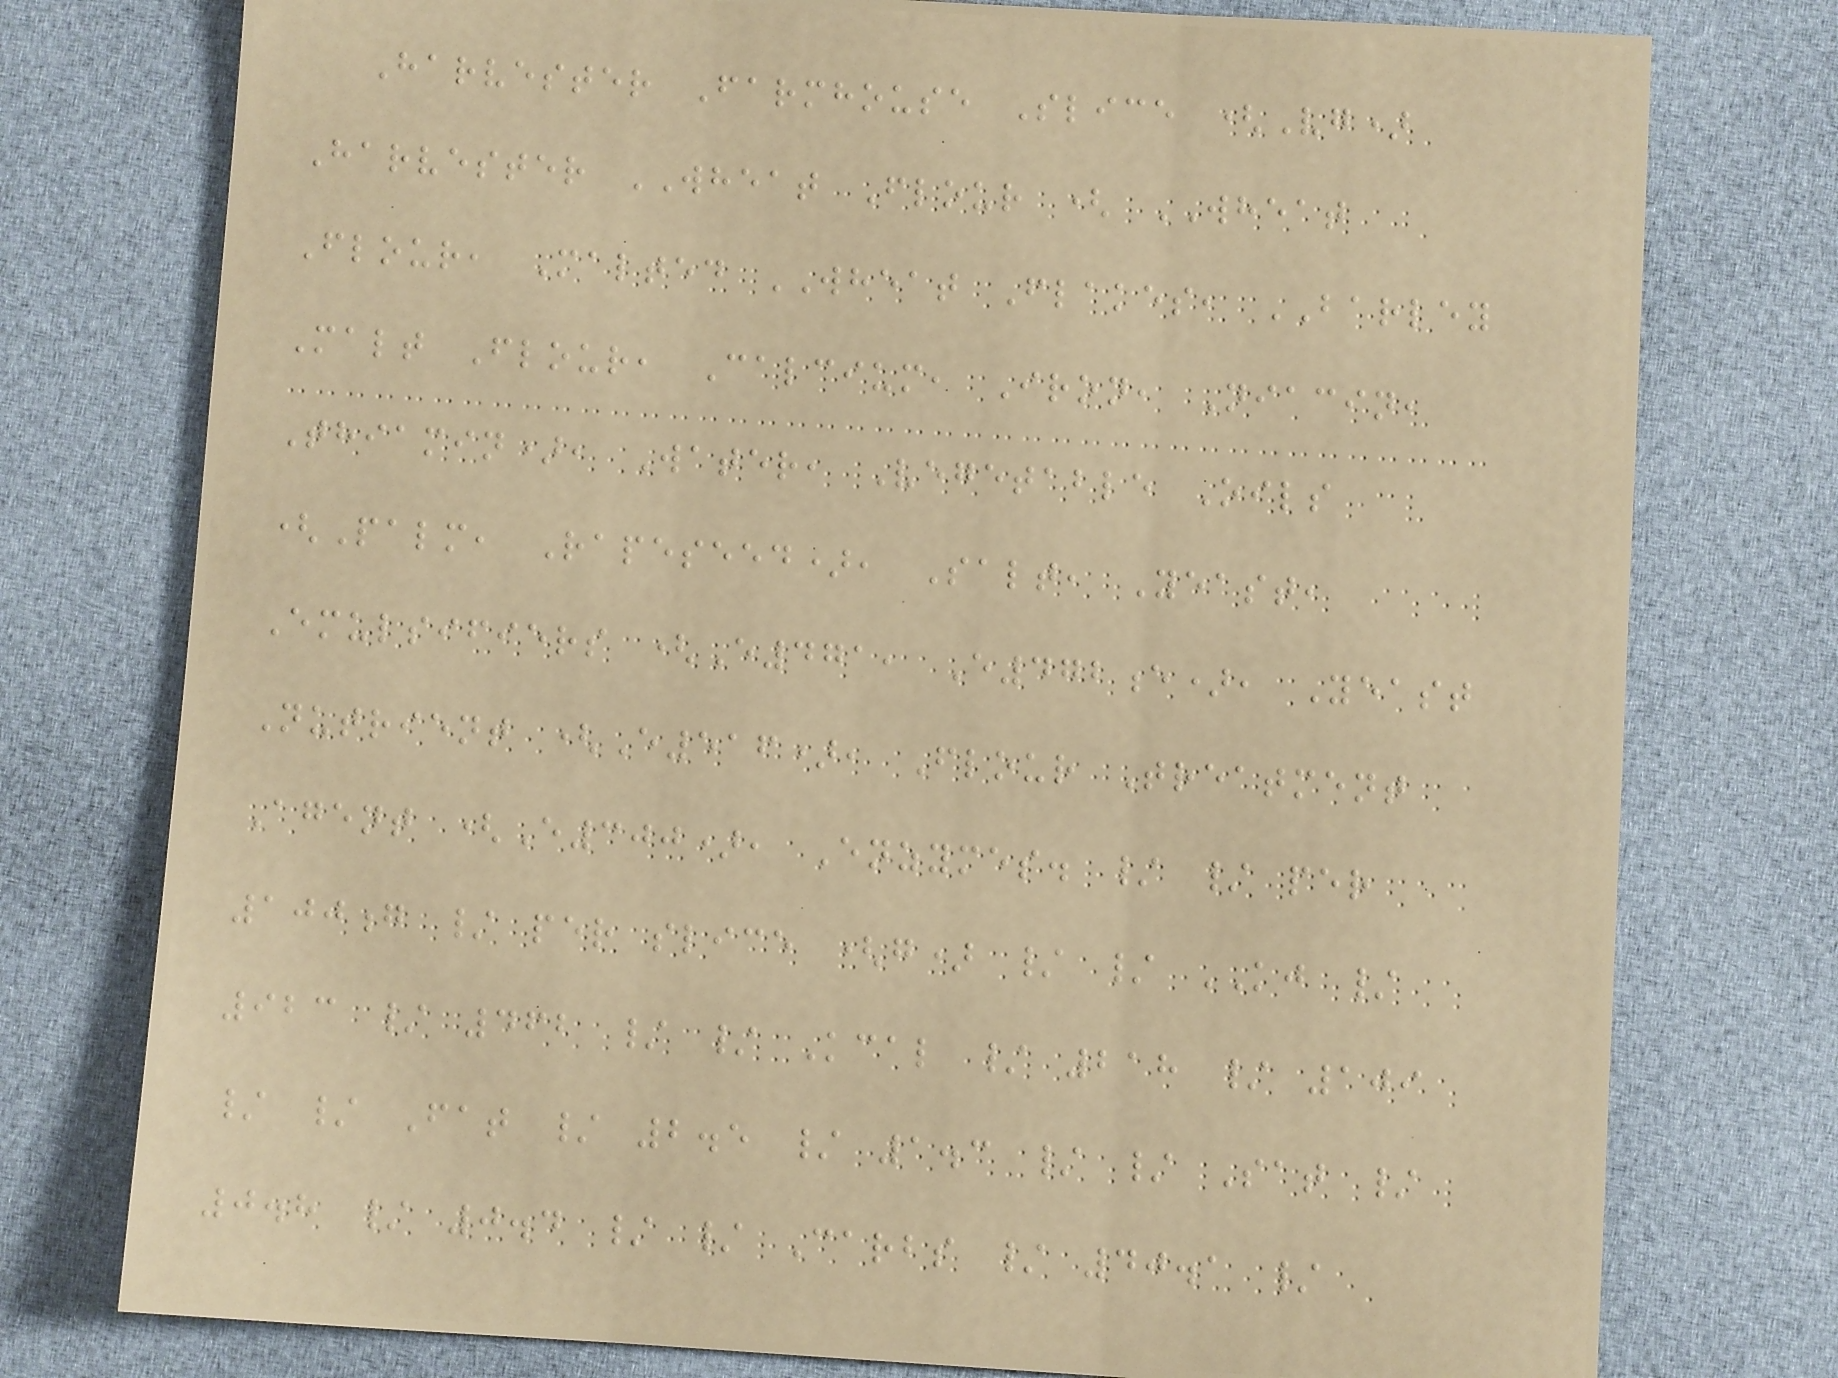Harvester Farmhouse Slice (Vg)
Harvester WHEAT Flour ( WHEAT
Flour, Malted WHEAT Flakes, BARLEY
Malt Flour, Calcium, Iron, Niacin,
Thiamin), Water, Vegetable Oils
(Palm, Rapeseed), Salt, Yeast,
Emulsifiers (E471, E472e), Yeast
Nutrient (E516), Flour Treatment
Agent (E300), Enzymes. / / per
100g / per slice (g) / / KJ /
923 / 462 / / Kcal / 218 / 109
/ / Fat / 2.5 / 1.3 / / Sat /
0.8 / 0.4 / / Carbs / 40.1 /
